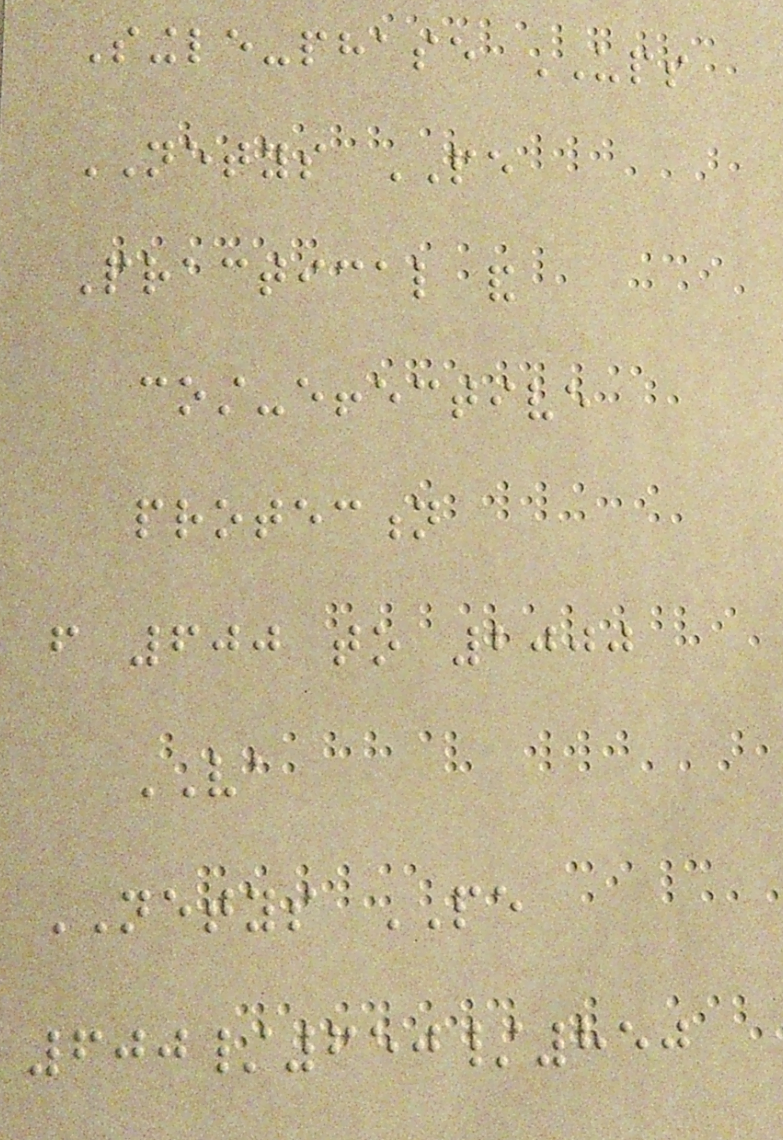Single-phase UPS
NETYS PE
Practical and
cost-effective
protection
from 600 to 2000
VA
NETYS PE
600/650/850
